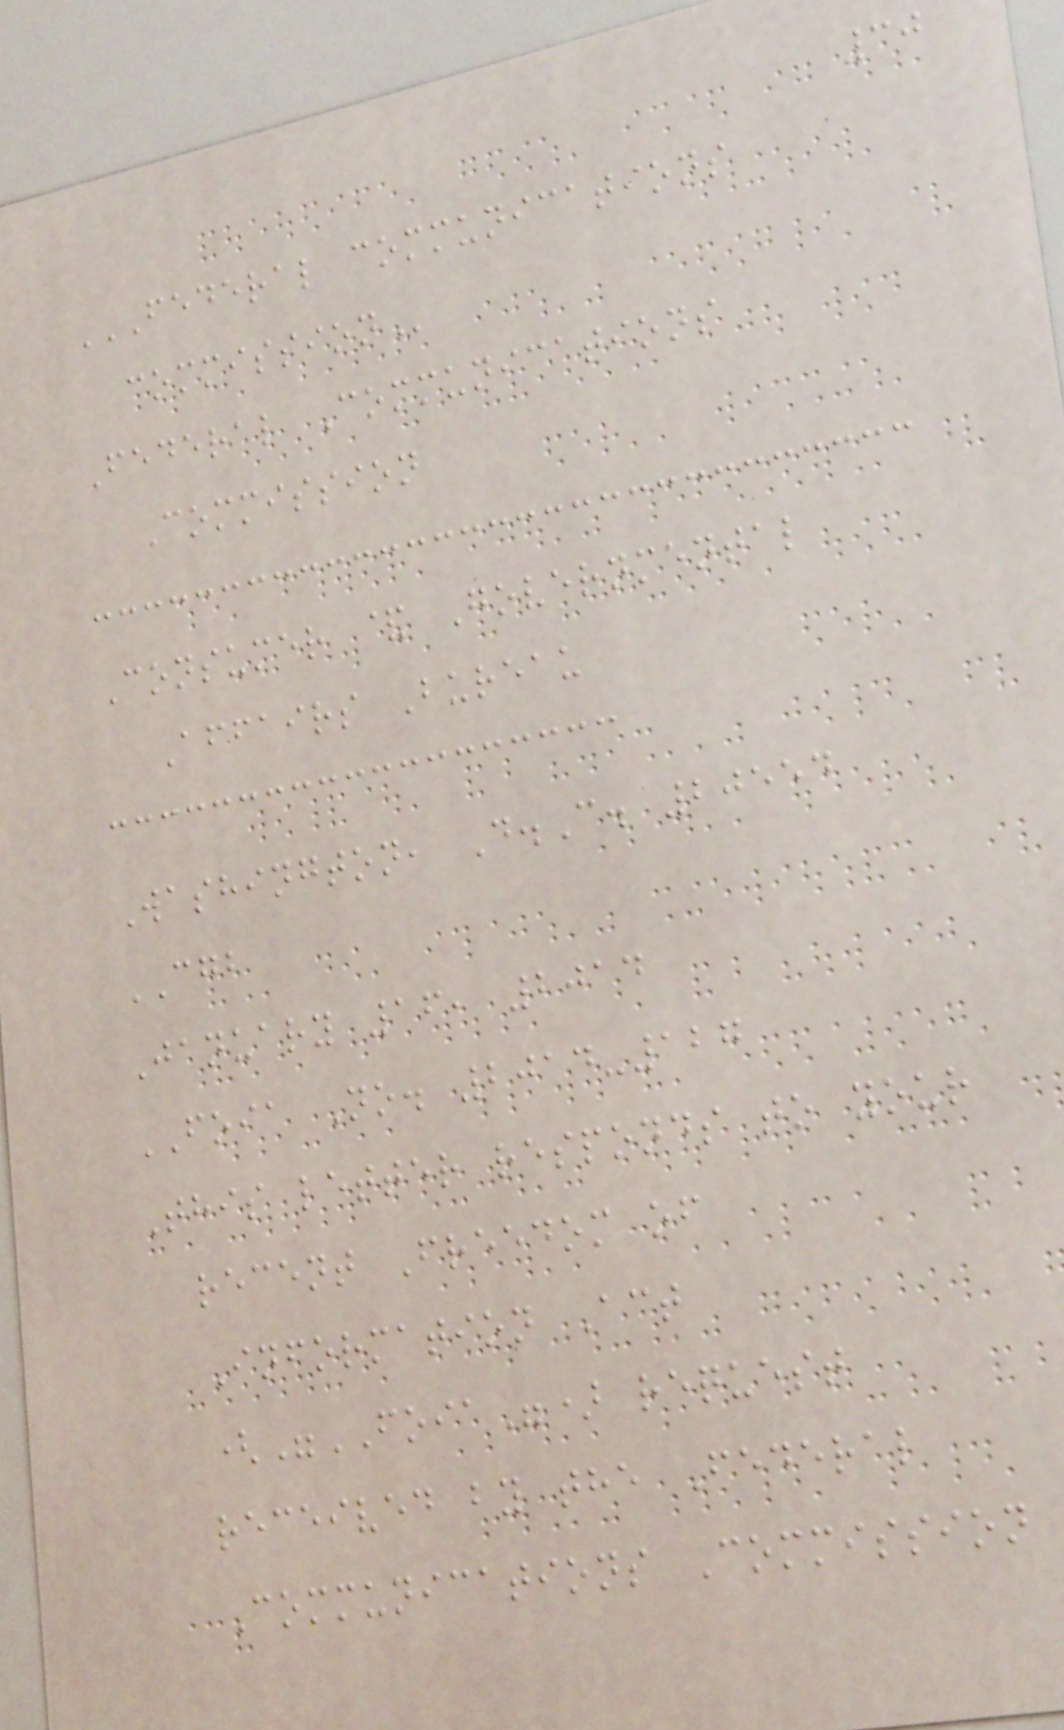30
FEDERAL COMMUNICATIONS
COMMISSION
Federal Communications
Commission
Consumer & Governmental
Affairs Bureau
Washington, D.C. 20554
CGB
January 16, 2014
FOIA No. 2014-127
This letter responds to your
recent Freedom of
Information Act
("FOIA") request
received by the Federal
Communications Commission
